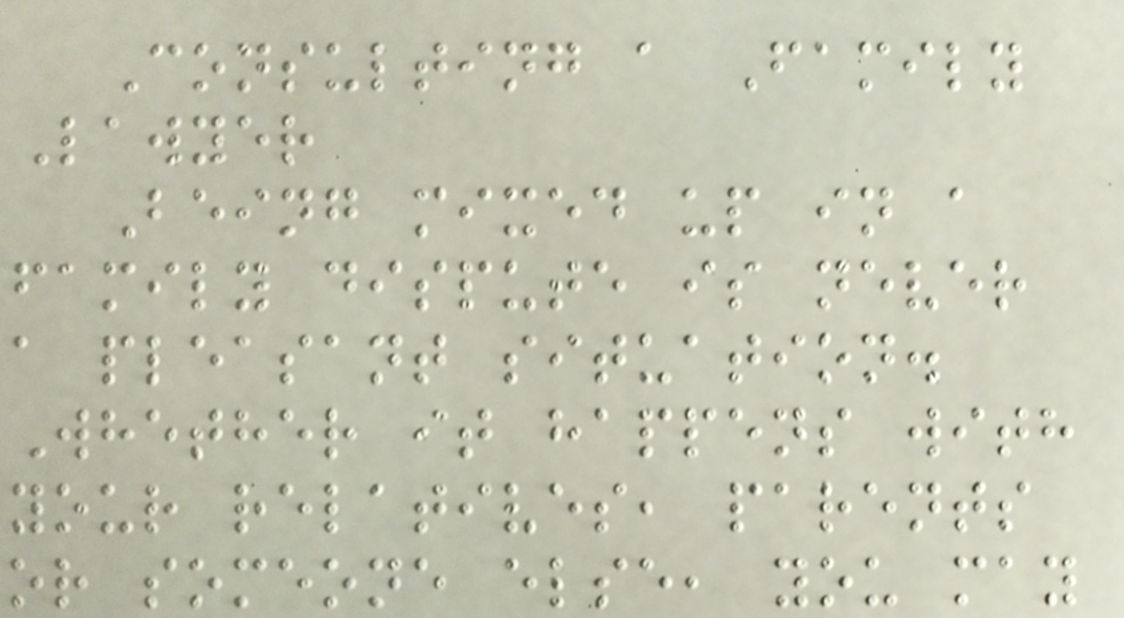Consulting a Family
Lawyer
Being mixed up in a
family dispute is never
a pleasant situation.
Whether it happens with
your relatives, parents
or someone else, you may
